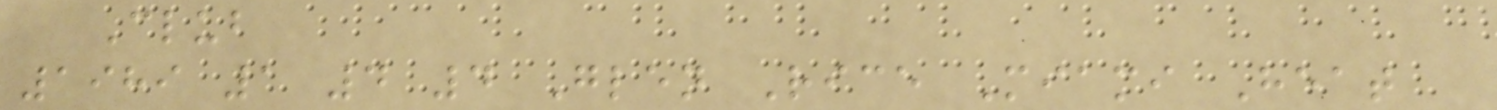Club
1989 1 4 4 Glen Rice Miami Heat
